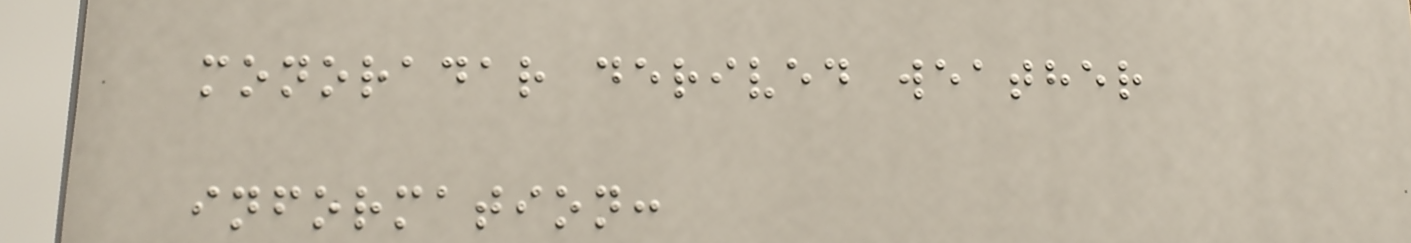monoradar derived weather
information:
